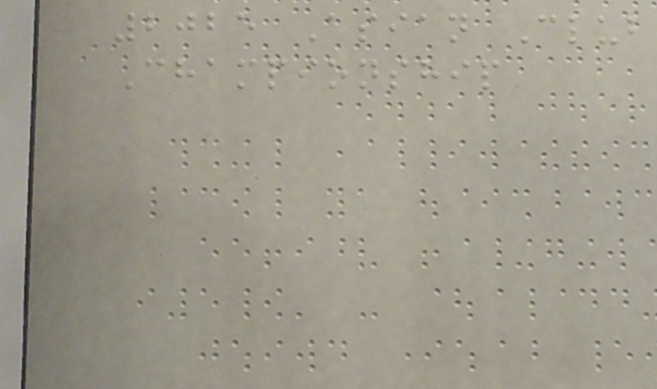2025 Asian Club
Championship
